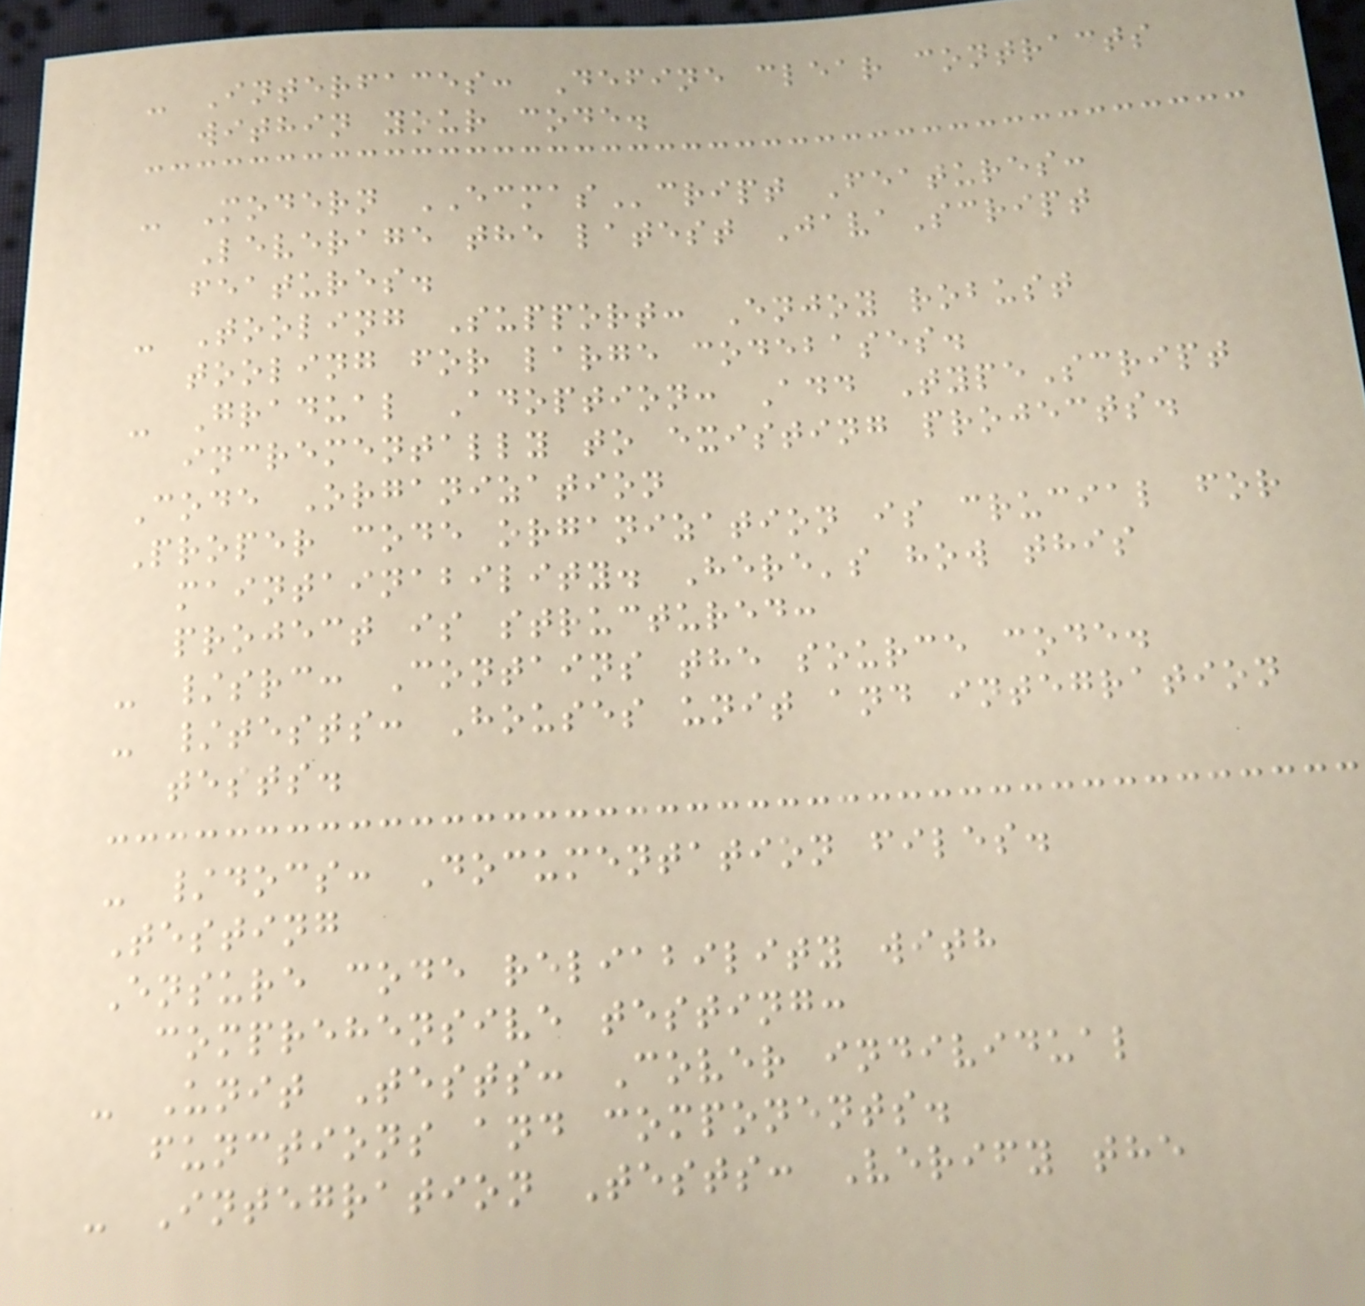- Interfaces: Define clear contracts
within your code.
- Modern ECMAScript Features:
Leverage the latest JavaScript
features.
- Tooling Support: Enjoy robust
tooling for large codebases.
- Gradual Adoption: Add TypeScript
incrementally to existing projects.
Code Organization
Proper code organization is crucial for
maintainability. Here's how this
project is structured:
- /src: Contains the source code.
- /tests: Houses unit and integration
tests.
- /docs: Documentation files.
Testing
Ensure code reliability with
comprehensive testing:
- Unit Tests: Cover individual
functions and components.
- Integration Tests: Verify the
